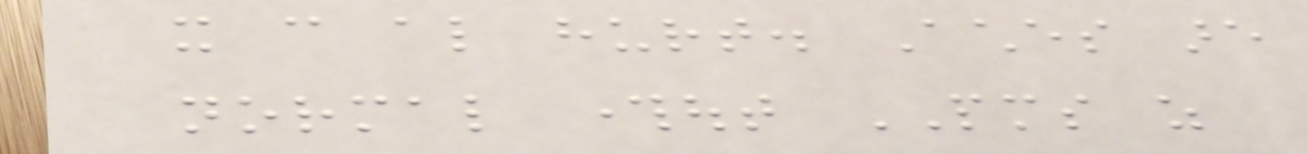it can also hurt. Aches are
normal throughout PMS as
